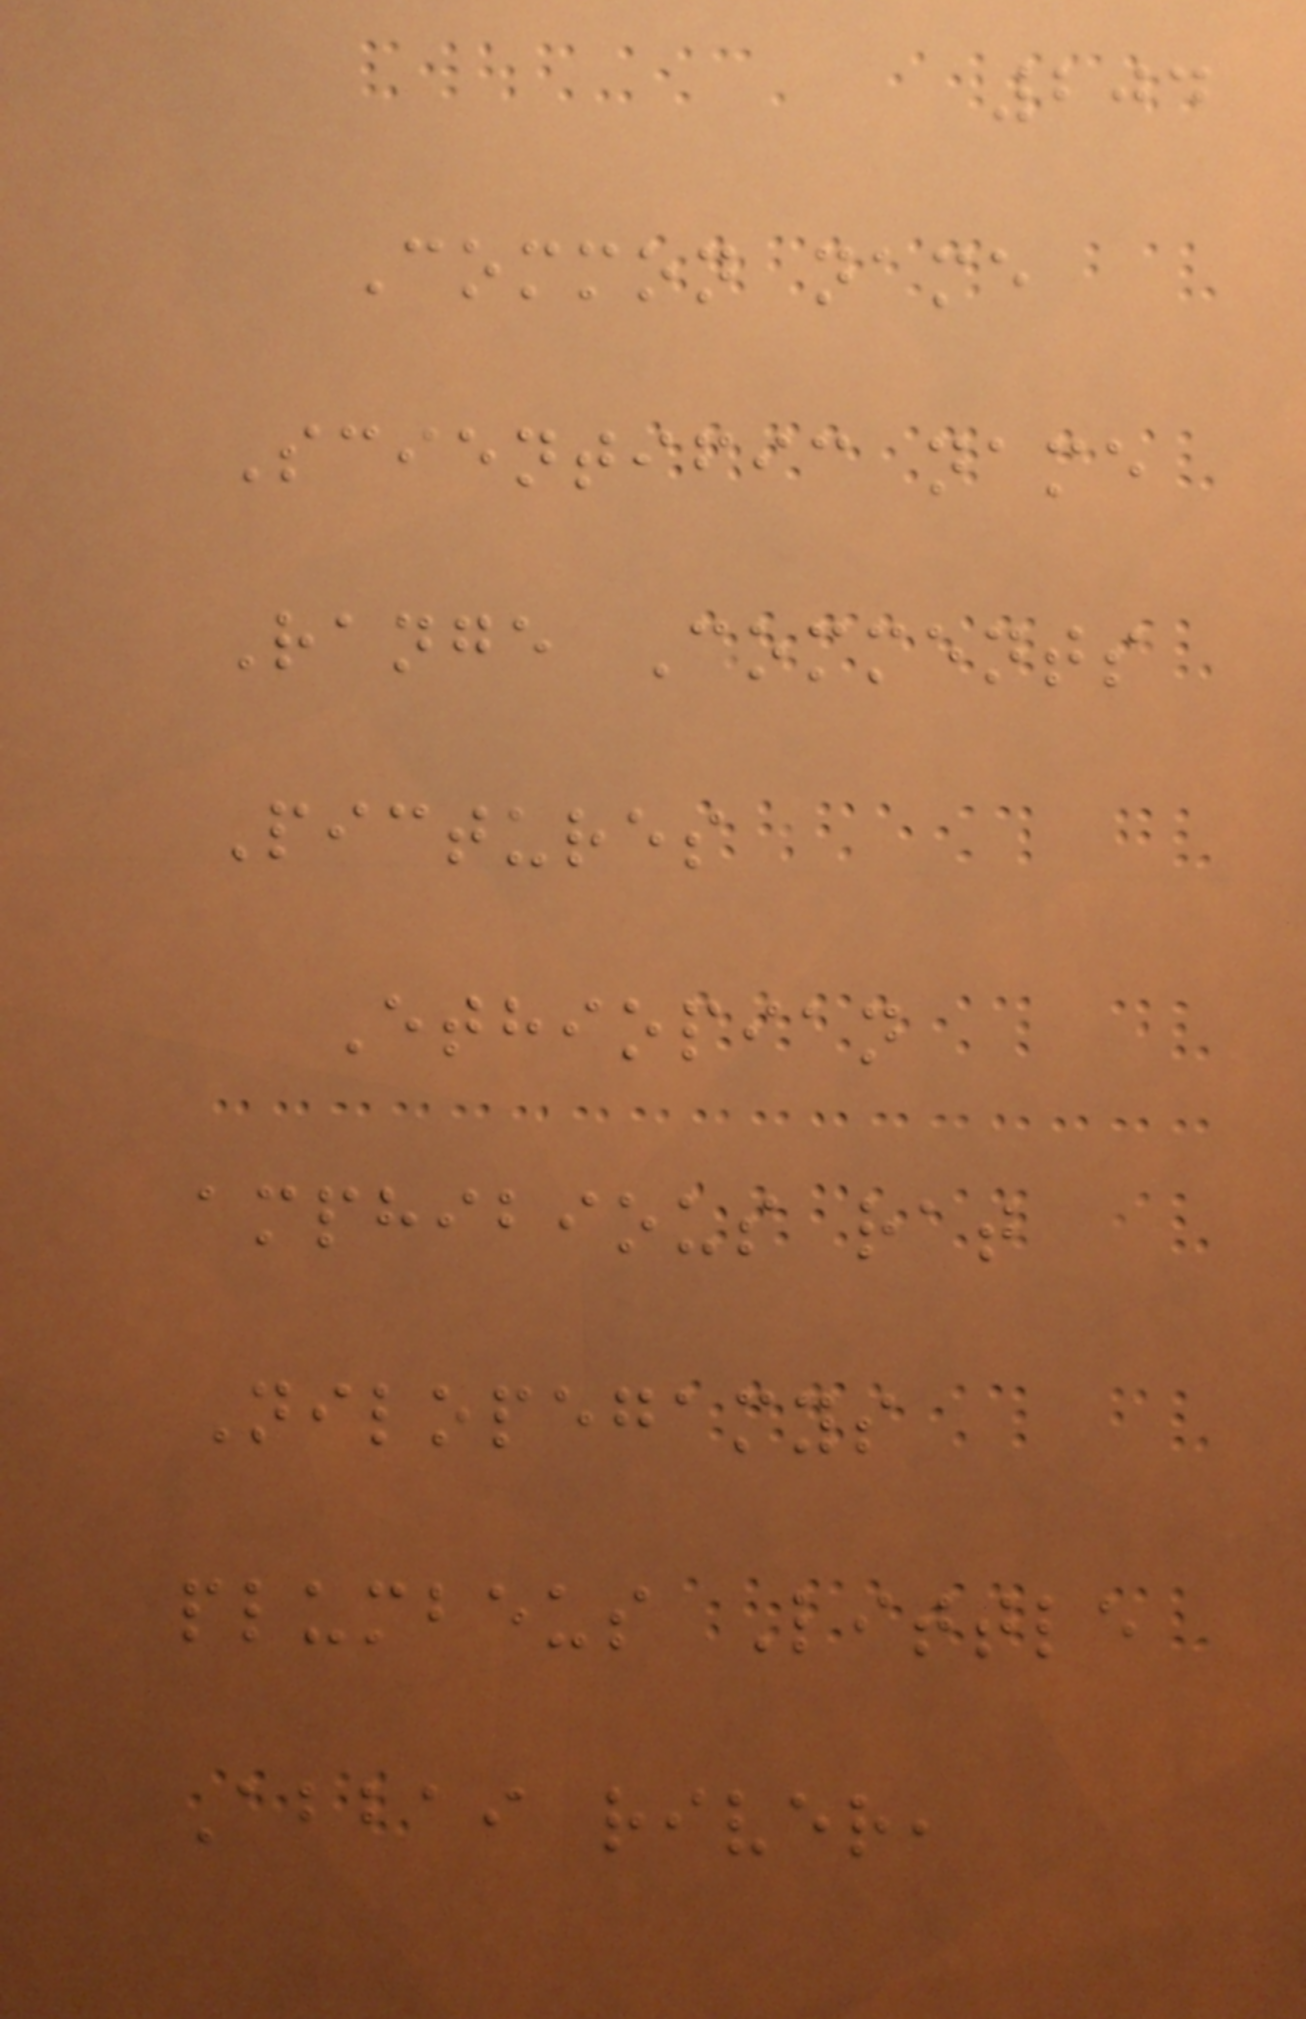204
Common name
Scientific name
Range Comments
Pictures
Ethiopian
amphibious rat
Nilopegamys
plumbeus Little
Abbai river,
